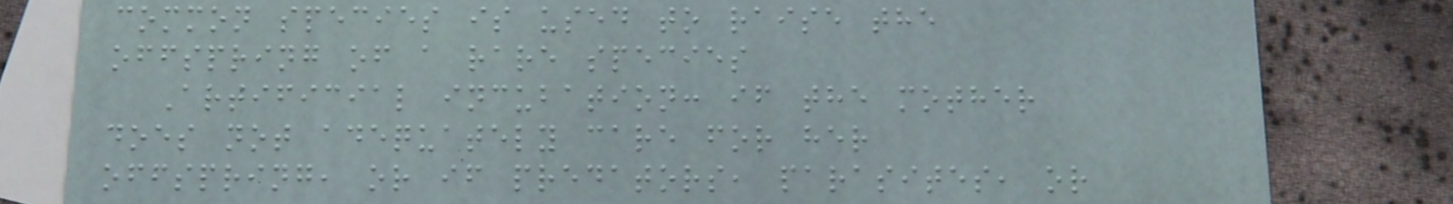common species is used to raise the
offspring of a rare species
Artificial incubation: if the mother
does not adequately care for her
offspring, or if predators, parasites, or
